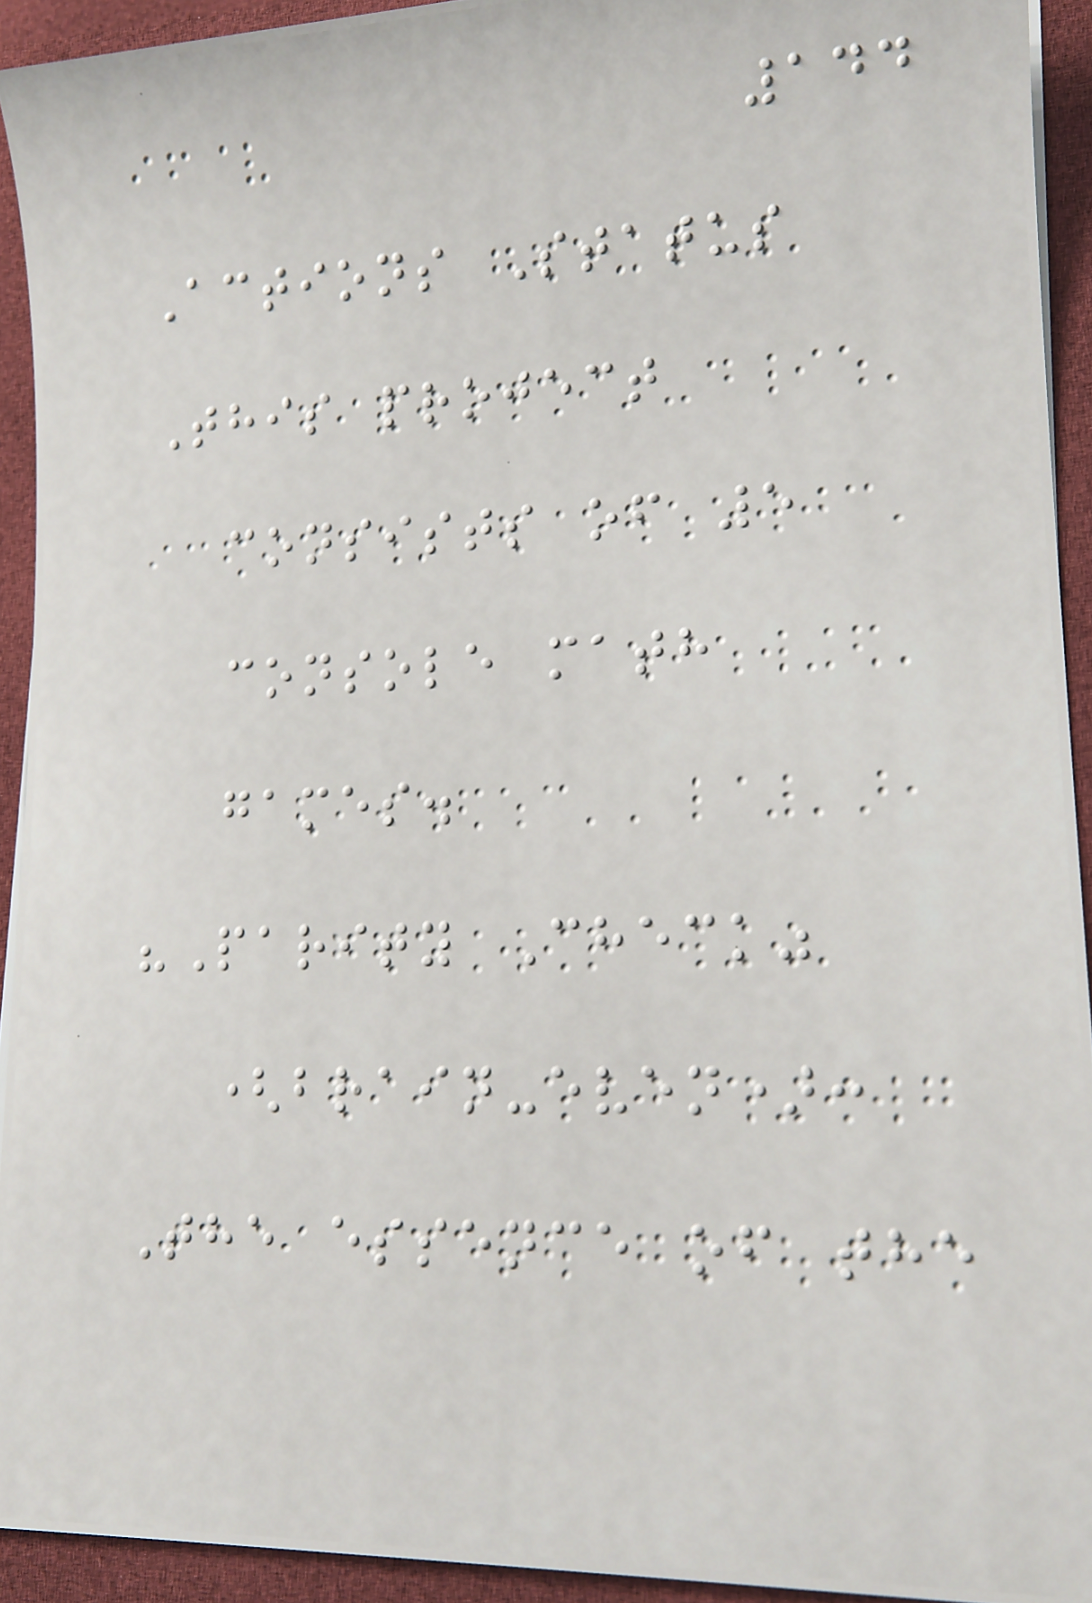144
Actions Status
This project
consists of 5
console math
games.
"Parity Check"
(brain-even):
The essence of the
